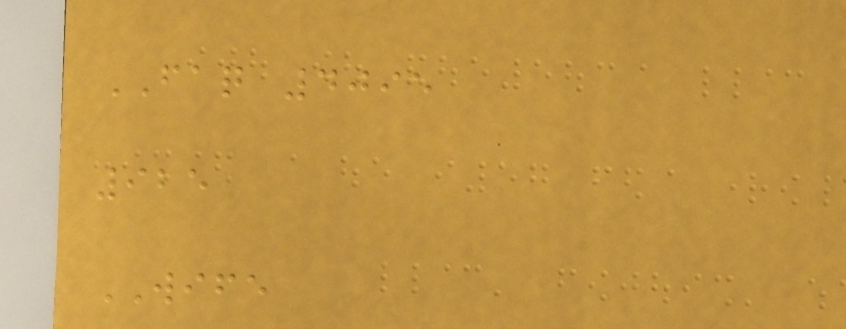FAQ 4095
925
WIFE
